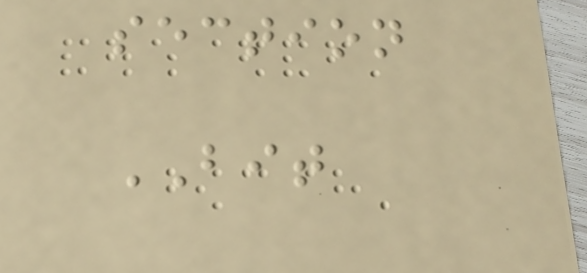section
BIT
